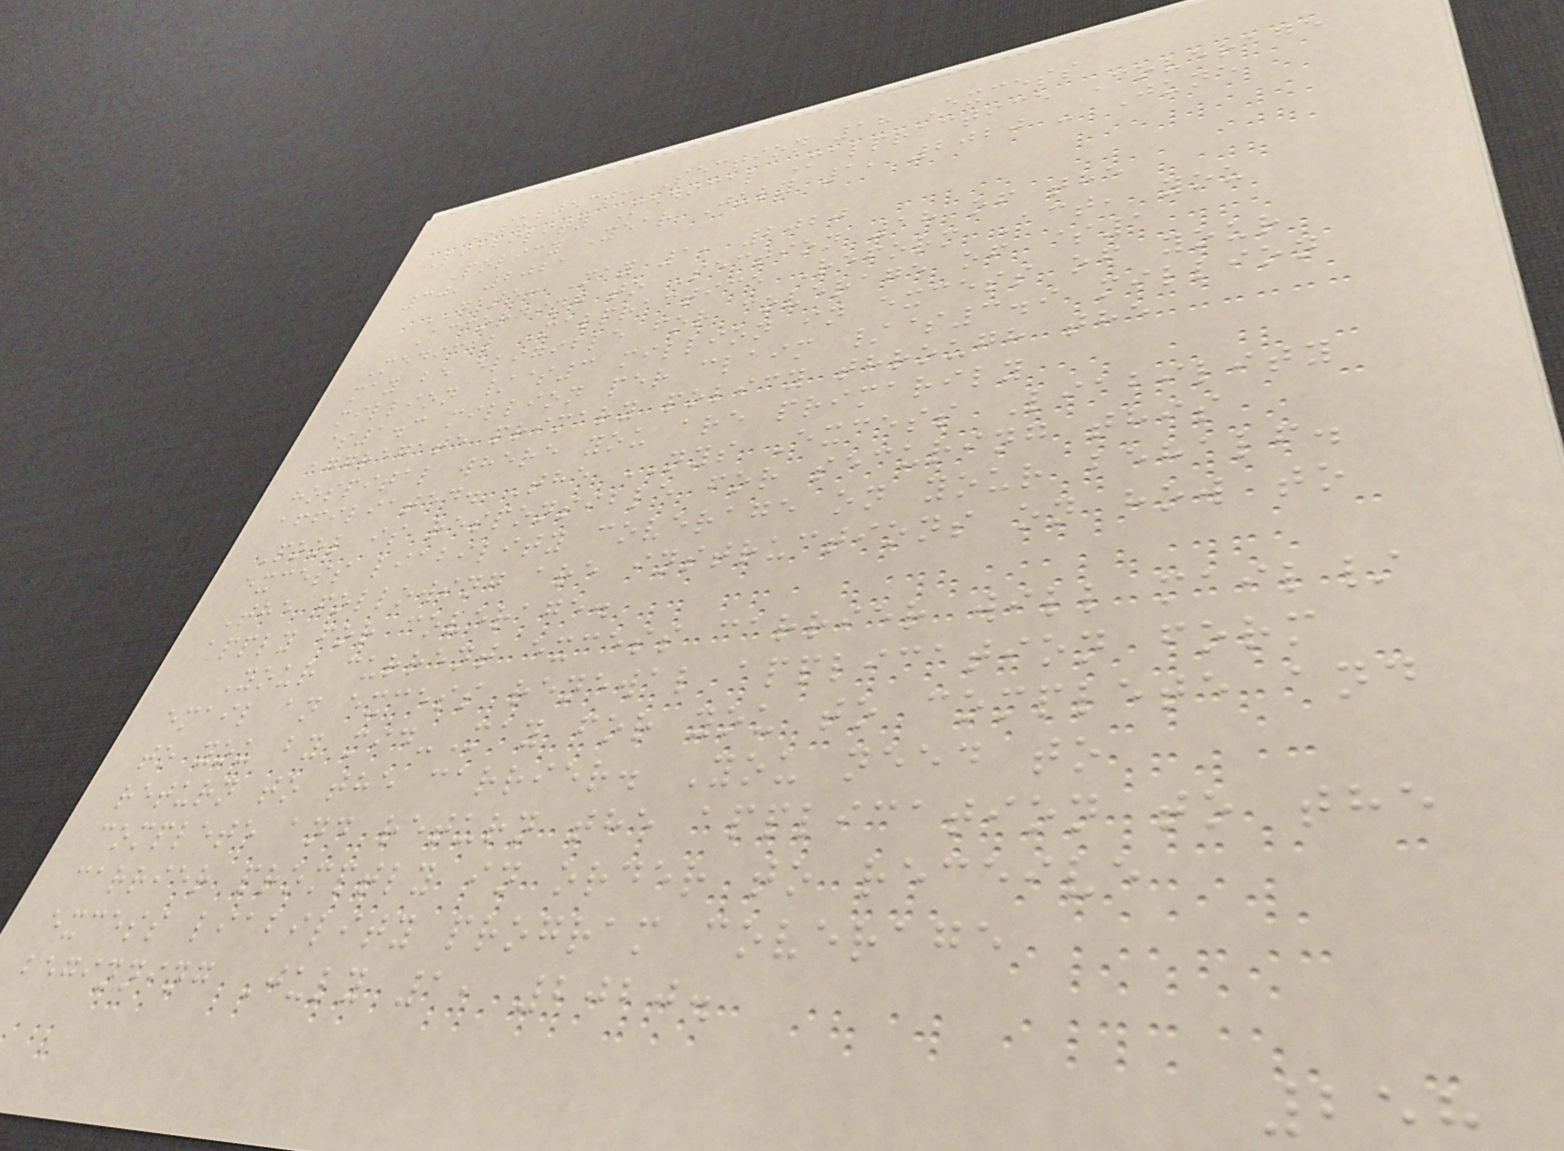SUBJECT: Section 18 Excess
Liability Medical Malpractice Coverage
Policy Year July 1, 2020 - June
30, 2021
DATE: May 1, 2020
According to Section 18 of the
Medical Malpractice Reform Act, you
may be eligible for coverage of $1
million /$3 million in excess of your
$1.3 million per claim /$3.9 million
aggregate primary policy through the
hospital where you are primarily
affiliated. The NYS Excess Liability
Pool is responsible for securing this
excess liability coverage on your behalf.
The following are instructions on how to
apply for coverage.
Your current excess carrier will mail/
email an excess renewal application form
to you by mid-May for you to complete and
return to the carrier. You need to
complete and return the application to the
carrier promptly in order to receive
excess liability program coverage
beginning July 1, 2020.
258
